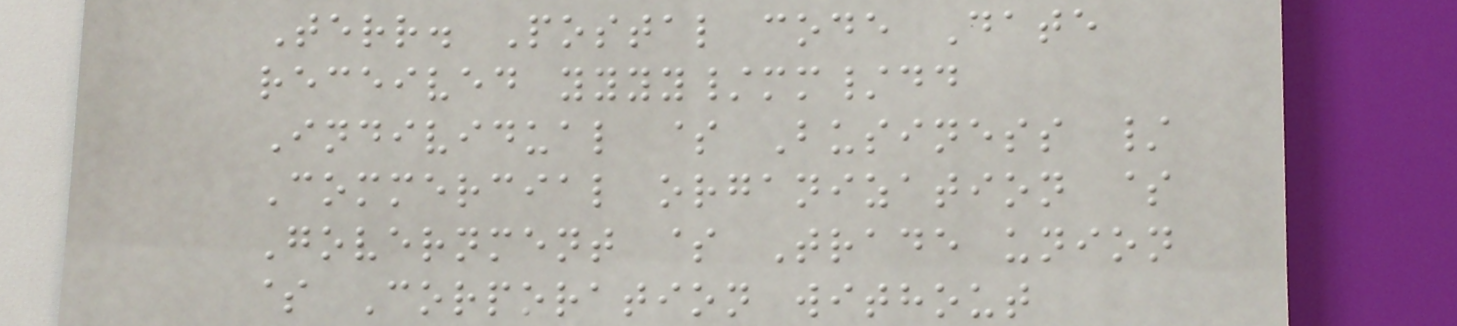Terr. Postal code Date
received yyyy/mm/dd
Individual $ Business /
Commercial organization $
Government $ Trade union
$ Corporation without
